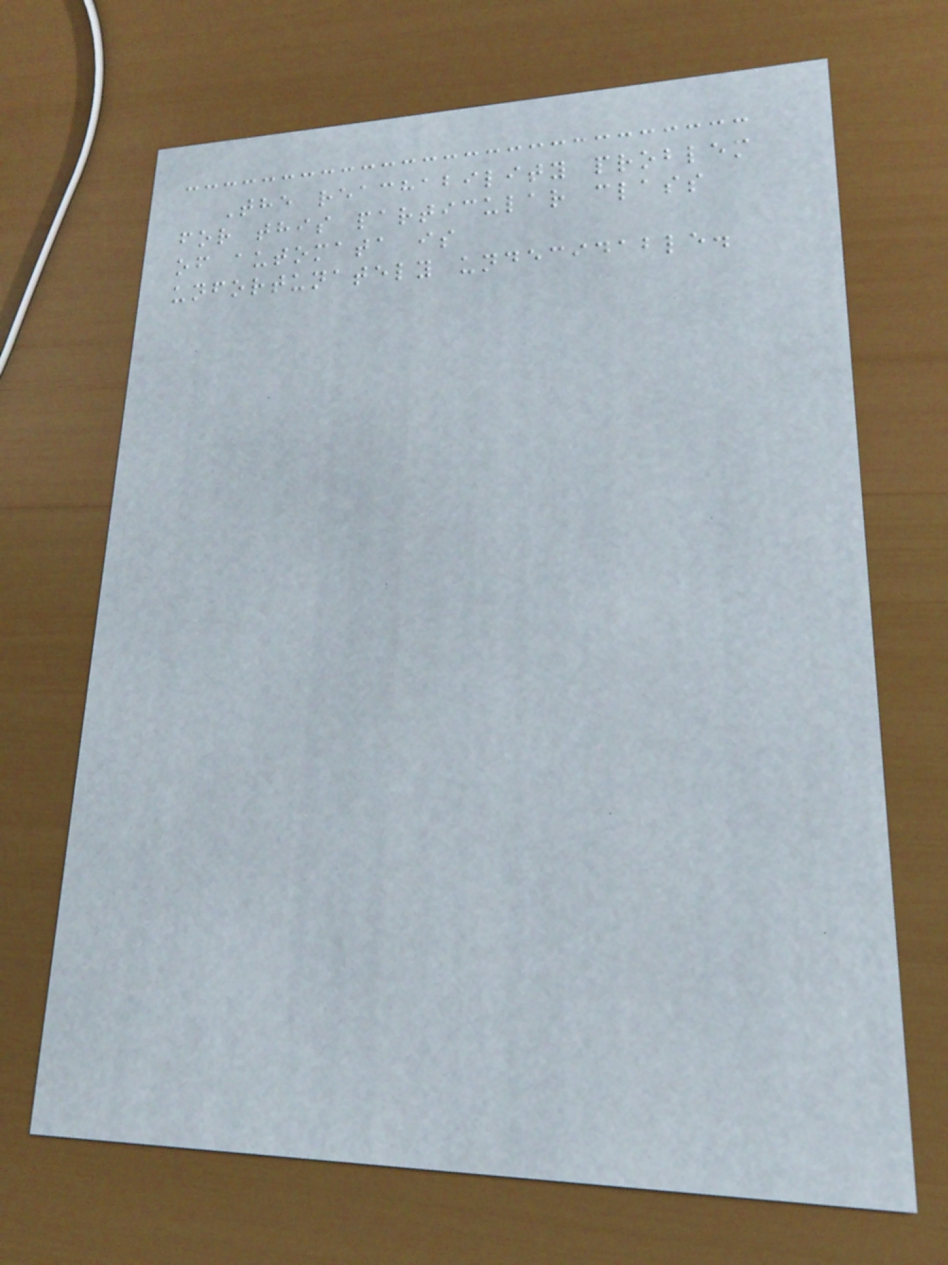The reachability problem
for this particular class
of automata is
unfortunately undecidable.
